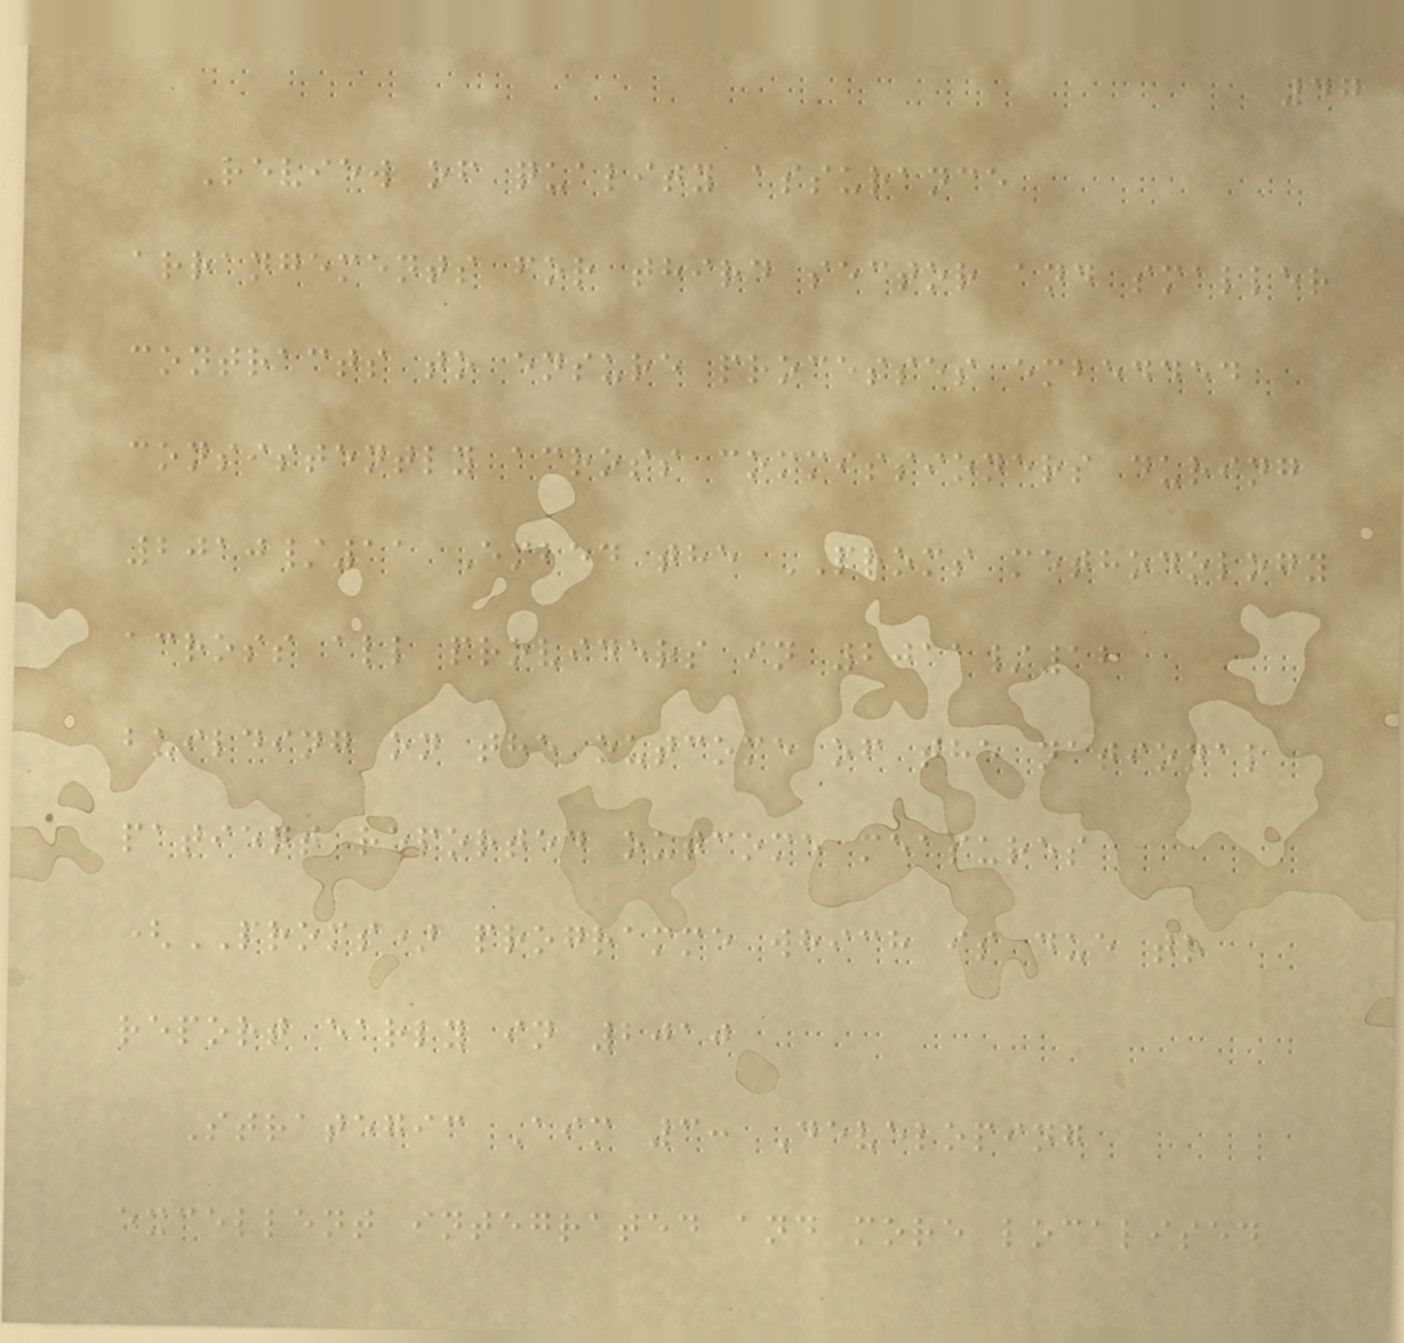47
Review of quality assurance
arrangements for third sector and smaller
contracts to ensure processes embedded
consistently across commissioners during
2010/11 Embed the PROMS methodology
across all providers in 2011/12
building on the outcome of the national
patient reported outcome measures
(PROMS) programme which is due to
report early in 2010
Strategic Aim 3: Developing
excellent integrated and more localised
